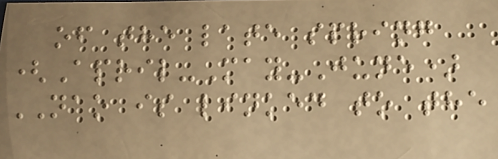of the late spring
(April-May-June)
NAO is linked to the
